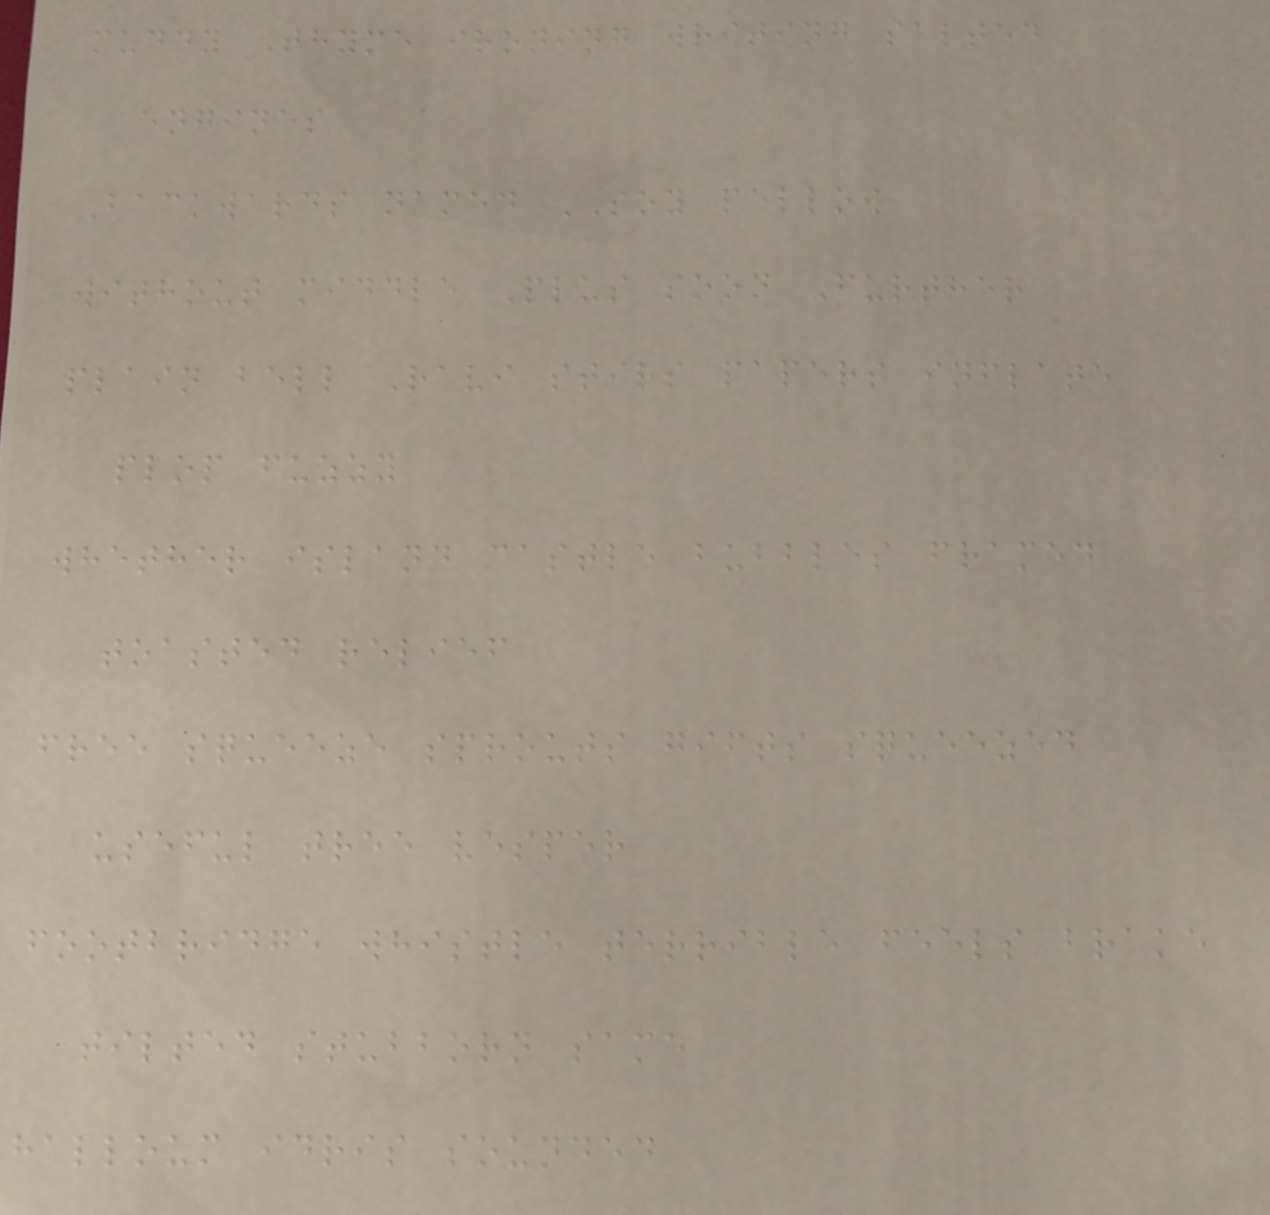muddy Thyme ironing writing salted
engines
Backwards named SOY pellow
without middle Plus soon Further
plain bell Ravi stirs papers inflate
plop fuzzy
whether island castle bubbles framed
toasted relief
free squeeze sprouts gifts squeezed
useful tree vesper
footbridge whistle terrible feels brake
tilted stubborn same
halloum idris sounded
